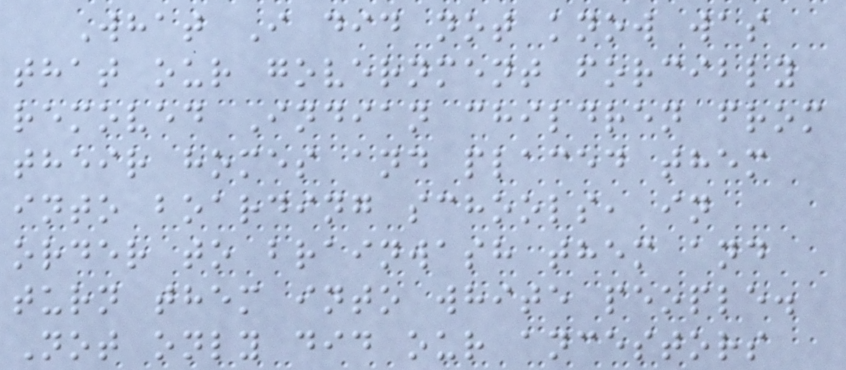What I did not know was
that our government forcibly
removed Indian children from
their homes and placed them
into boarding schools, in
order to brainwash them and
turn them into white people.
Not only did our ancestors
